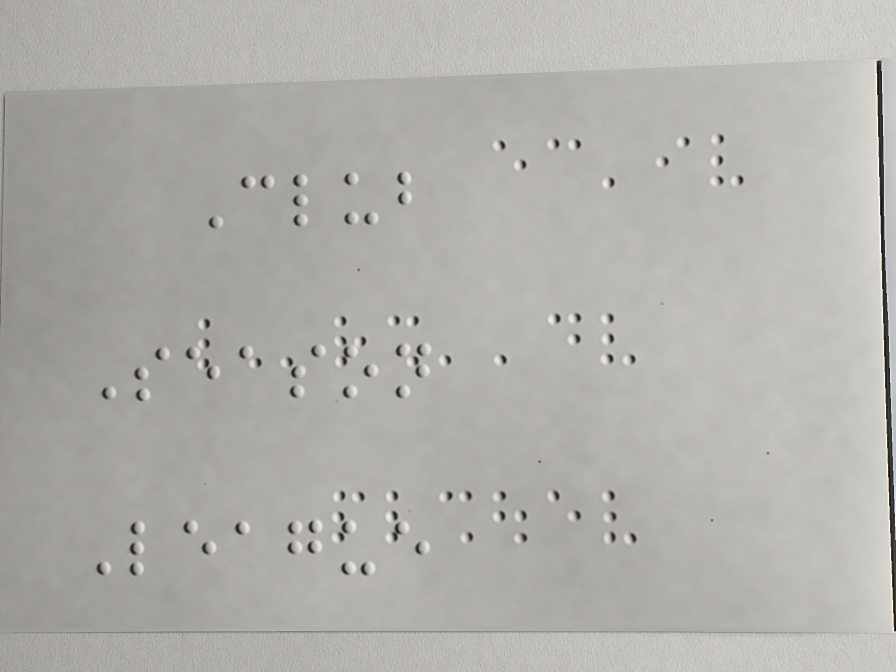Club
Season
League
